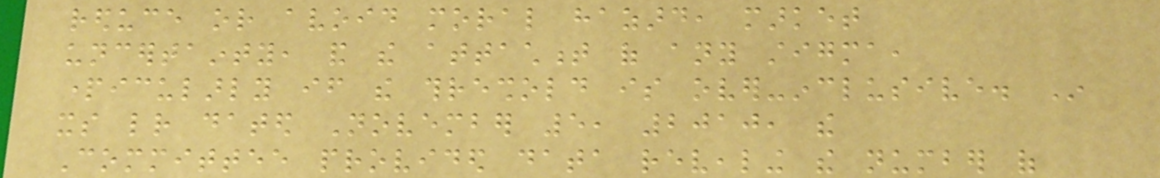reduce or avoid moral hazard, market
uncertainty, and the attachment of any stigma,
particularly if the threshold is over-inclusive. In
its letter dated November 5, 2010, the
Committee provided data revealing the number of
